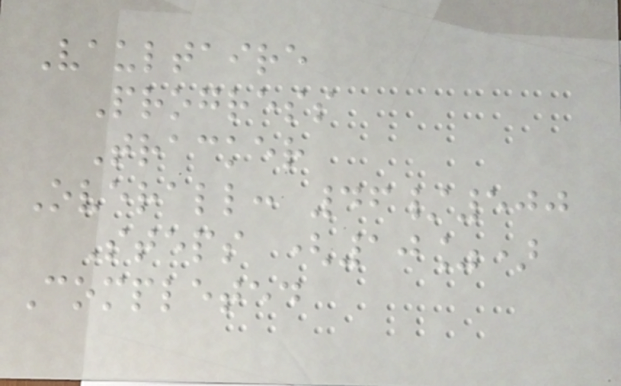Vaultaire
Progress
Tracker
Overall: 46/500
Steps (10%)
Completed
